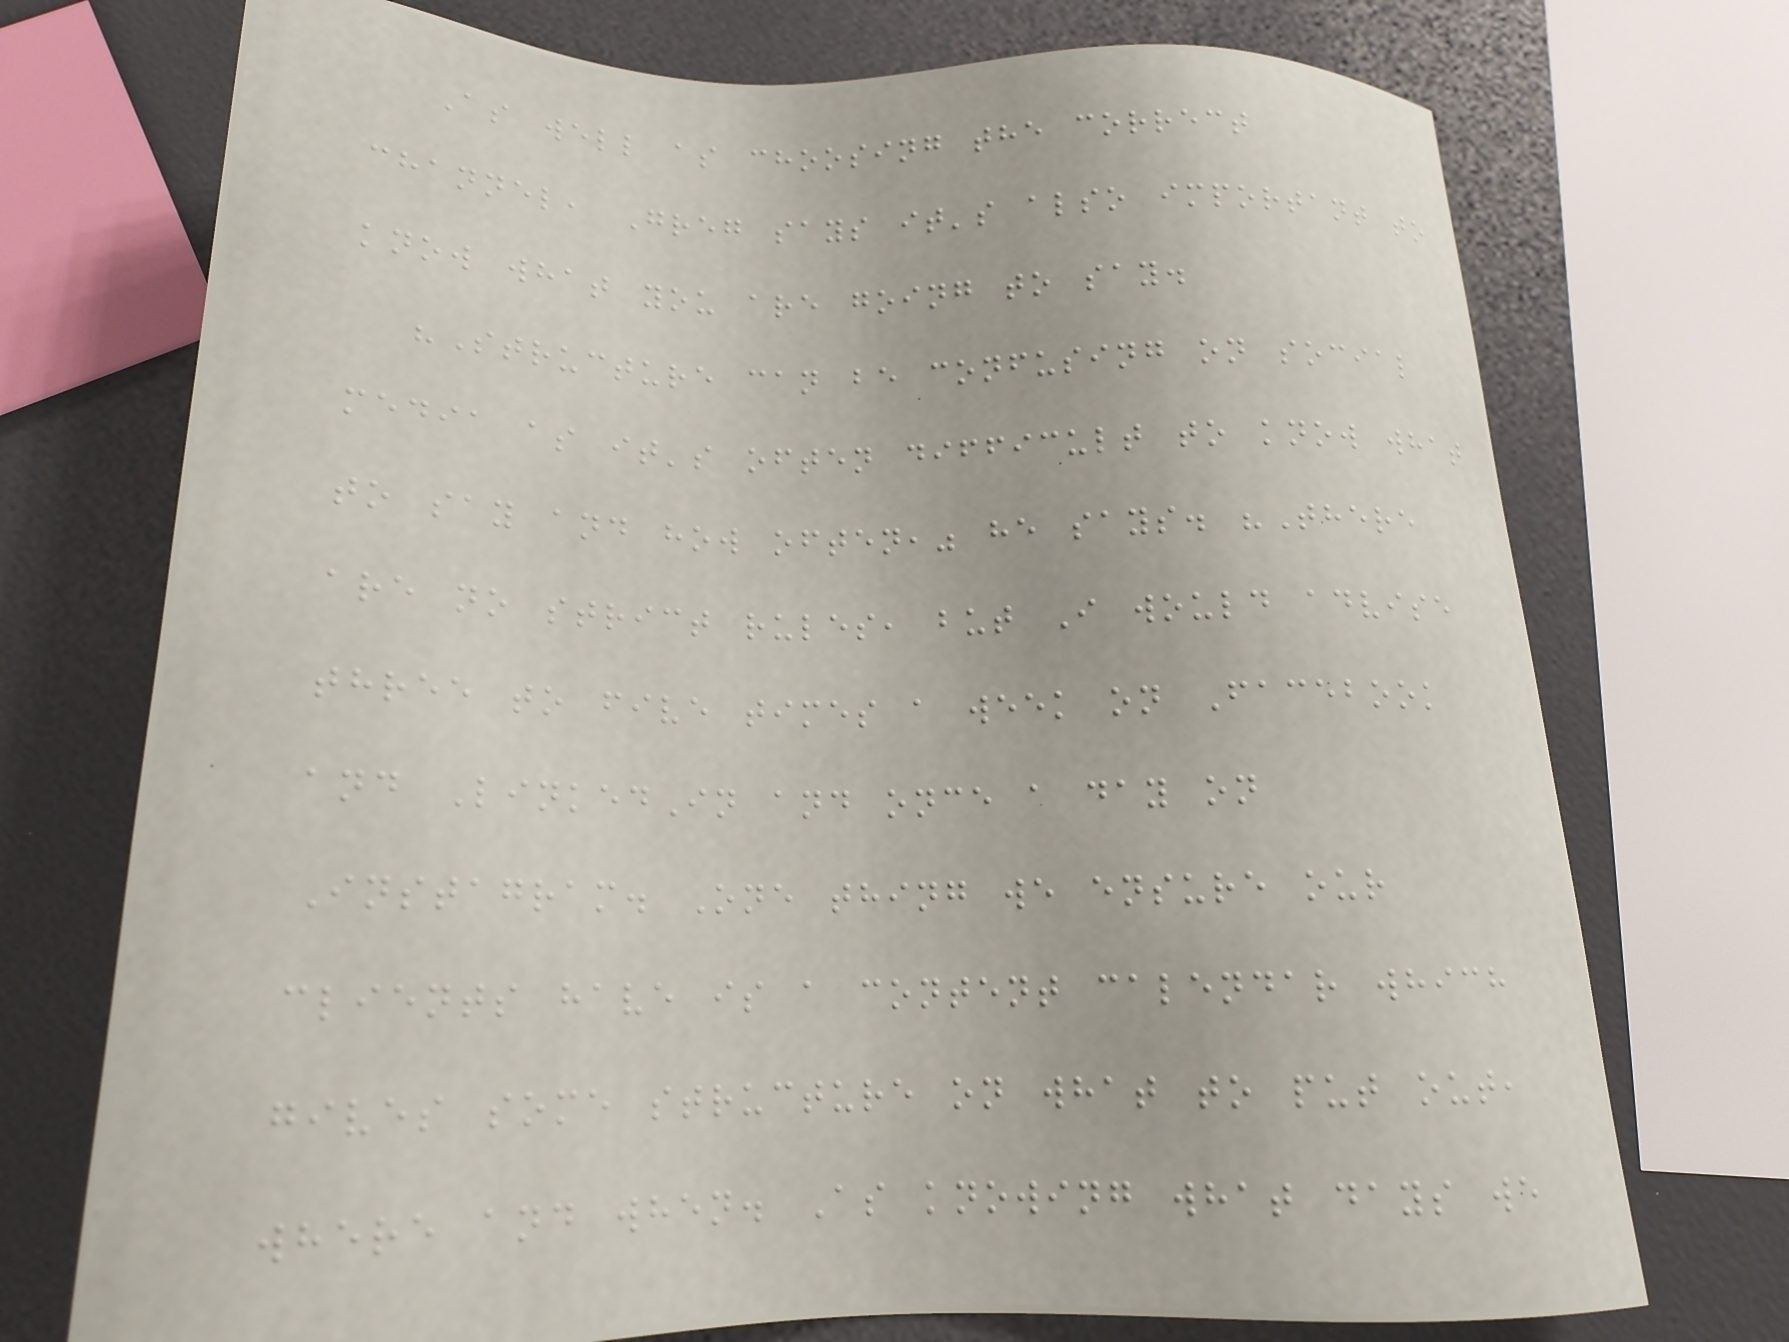As well as choosing the correct
channel, Greg says it's also important to
know what you are going to say.
"Structure can be confusing on social
media as it's often difficult to know what
to say and how often," he says. "There
are no strict rules, but I would advise
three to five times a week on Facebook
and LinkedIn and once a day on
Instagram. One thing we ensure our
clients have is a content calendar which
gives some structure on what to put out,
where and when. As knowing what days we
